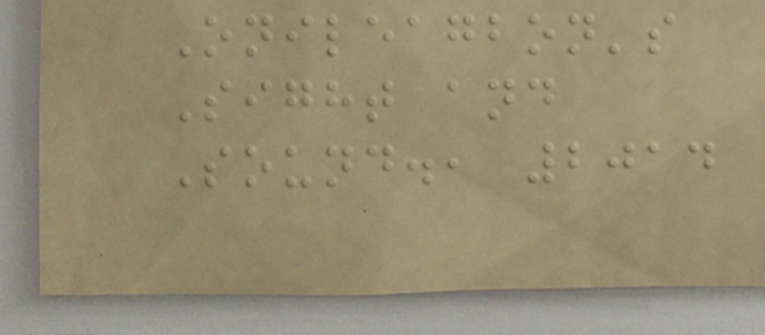Onileagbon's
Sight and
Sound., 2014
